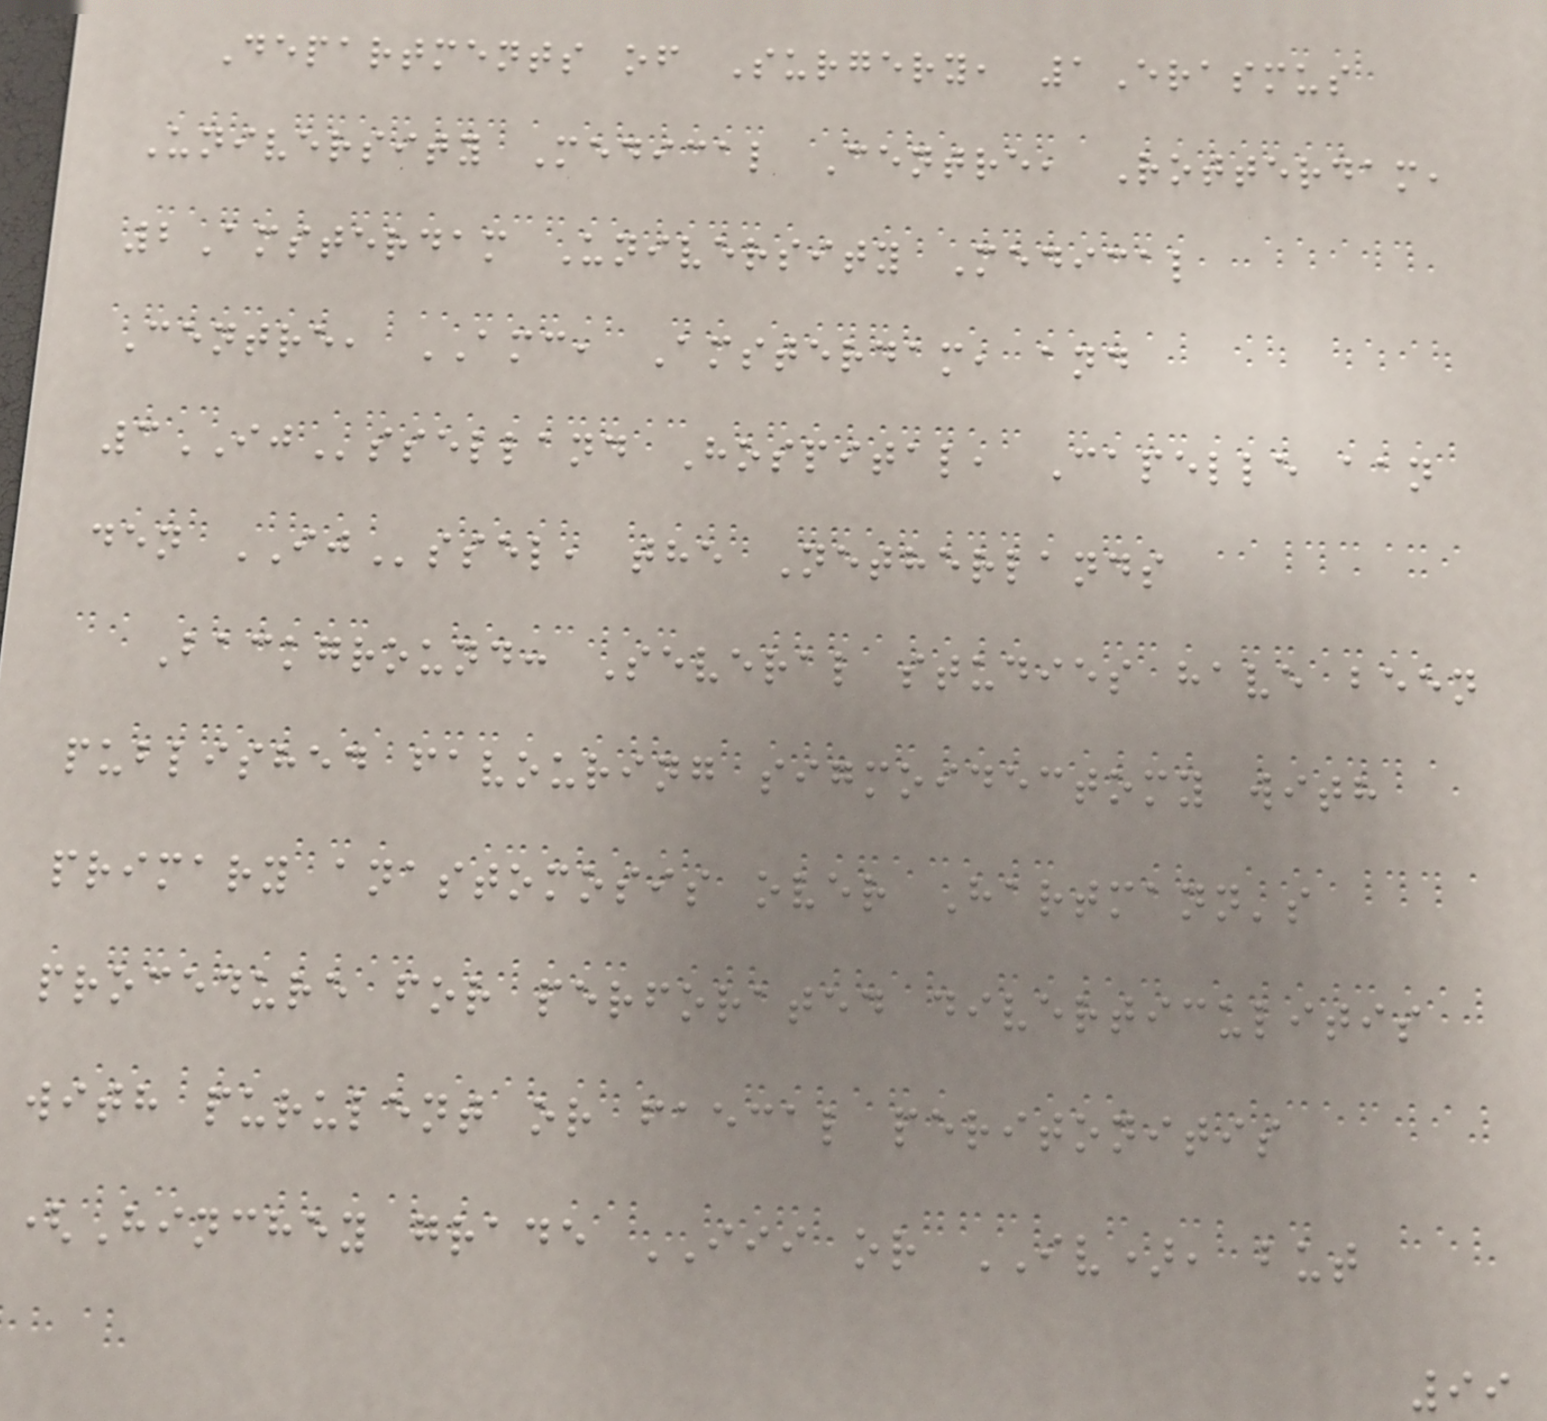Departments of Surgery, 1Erasmus
University Medical Centre, Rotterdam,
2Amsterdam University Medical
Centre, AMC, Amsterdam, and
3IJsselland Hospital, Capelle aan
den IJssel, the Netherlands
Background: Several studies have been
published favouring sigmoidectomy with
primary anastomosis over Hartmann's
procedure for perforated diverticulitis
with purulent or faecal peritonitis
(Hinchey grade III or IV), but
99
